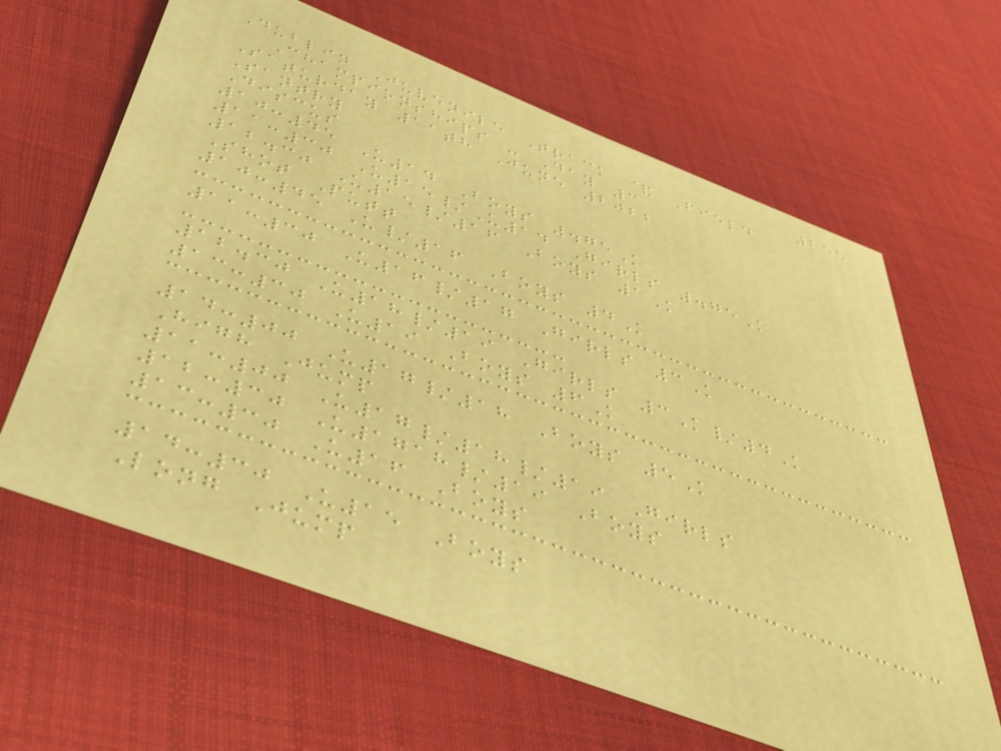255
Dublin Juvenile Track & Field
Championships - Day 3
Saturday 11th June 2022
Santry
Discus
10:45 U14 Boys .75K
11:30 U15/U14 Girls .75K
12.30 U15/16 Boys 1K
Shot Putt
10:45 U/16 Boys 4K
11:30 U16/17 Girls 3K
12.30 U18/19 Girls 3K/4K
13:30 U19 Boys 6K
14:00 U17/18 Boys 5K
High Jump
11:00 U17/18/19 Girls
12:30 U1718/19 Boys
13:30 U16 Boys
14:30 U15 Boys
Long Jump
